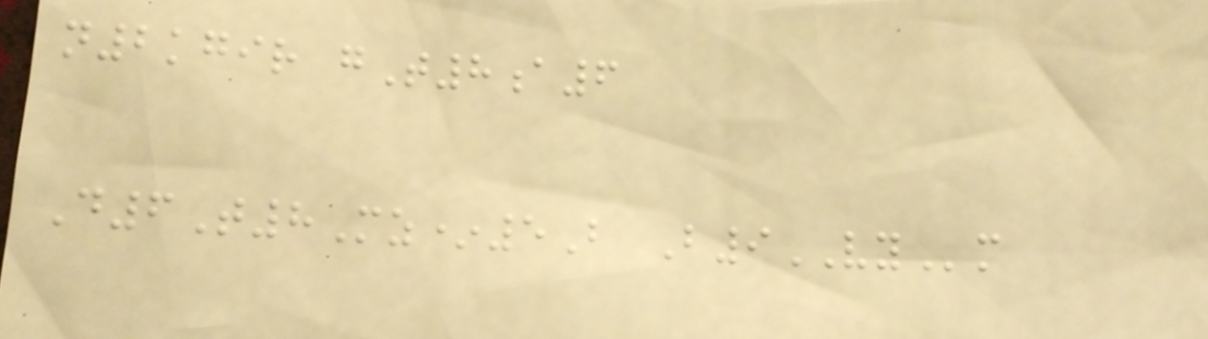n2kgir gT8a6
D6T8Mz*5B B9VYm
